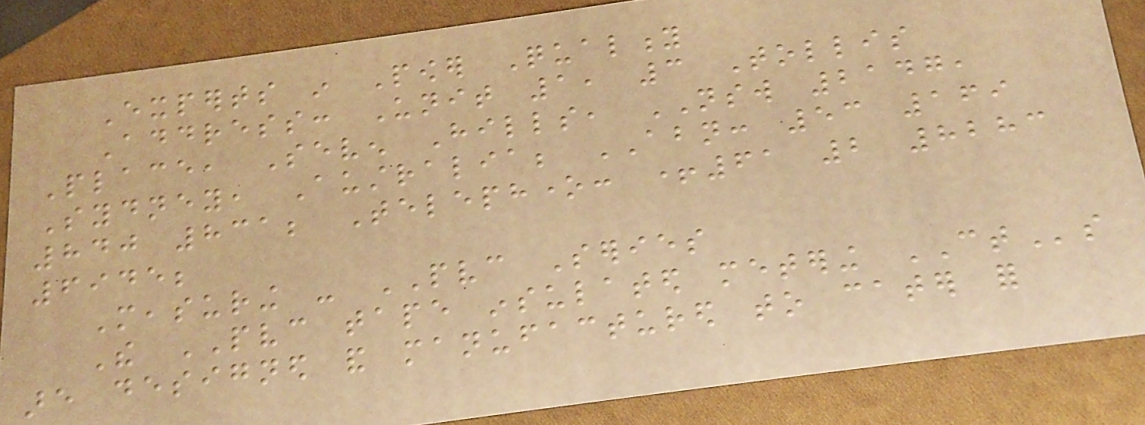Experts in Power Quality
Address: Unit 1, 3 Tollis
Place, Seven Hills, NSW 2147,
Sydney, Australia; ABN: 53 169
840 831; Telephone: +61 2 8283
6945;
Measuring - PVC Series
The PVC tape insulated metering CTs
are designed and manufactured to cater for
